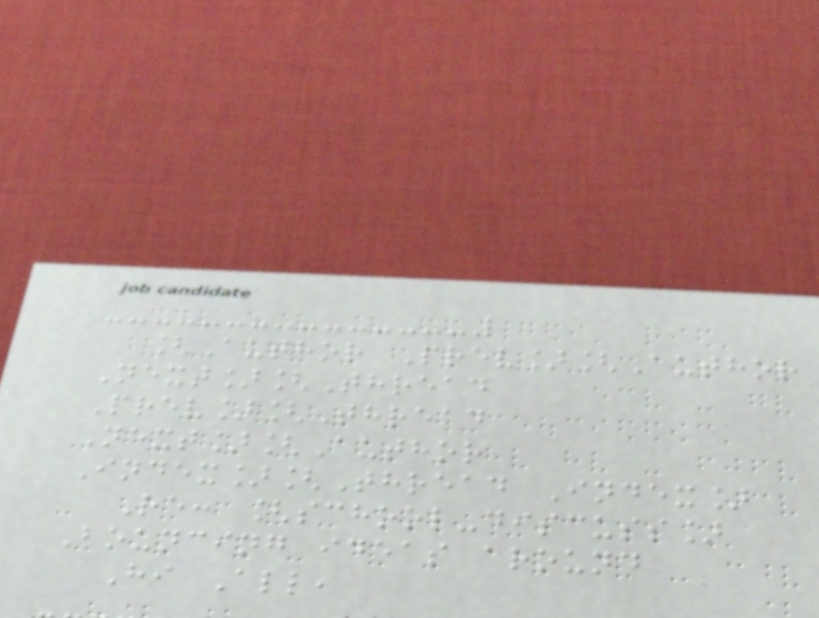[Author Prev][Author
Next][Thread
Prev][Thread
Next][Author
Index][Thread Index]
Re: [school-discuss]
Bouncing ideas around
Hi All,
